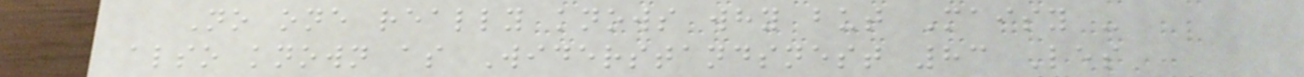No one really knows why but Maisy -
also known as Widerstandsnest 83 Les
